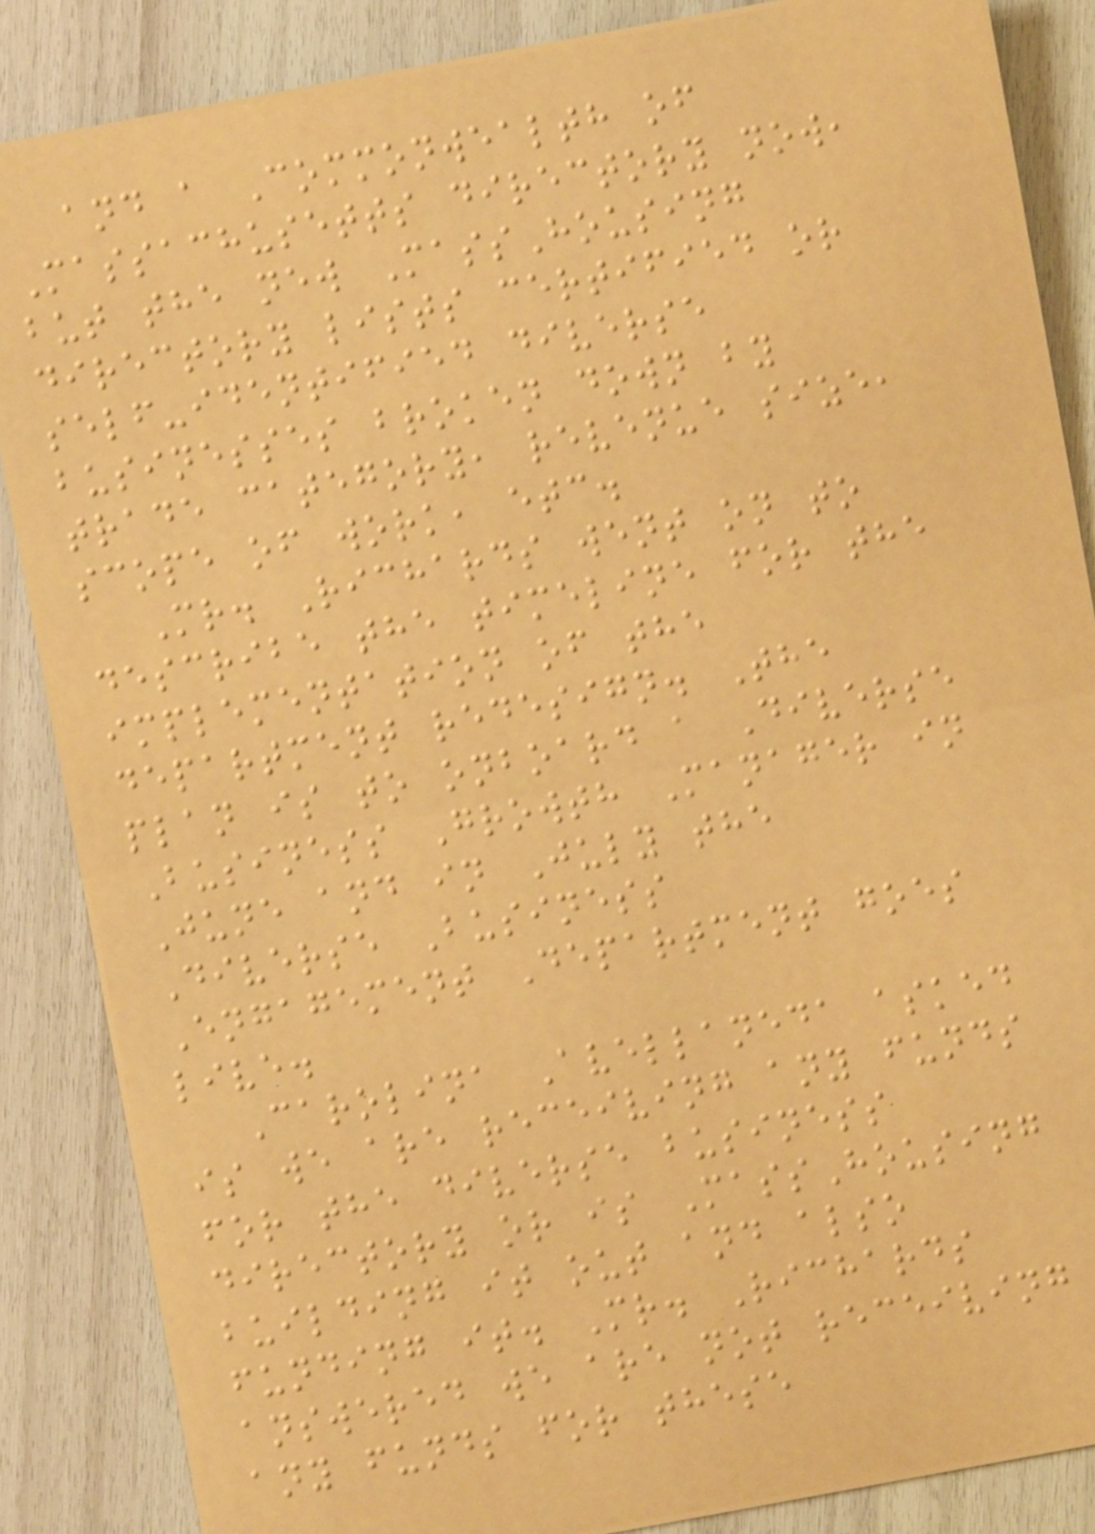and a Commonwealth of
Massachusetts directory now,
but the new MassHousing
directory lists certified or
self-identified diverse
businesses broken down by
trade category, revenue size,
scope of work, etc.
Mr. Richards went on to
describe the timeline for the
implementation of the
department redesign. The
plan is to onboard a Diverse
Business Growth Manager in
June and in July the
Diverse Business
Engagement Department goes
live.
Carolina Avellaneda asked
is we are receiving any funds
for the diverse business
directory or is MassHousing
building it out and also
funding it. Mr. Richards
answered we are not receiving
any funds for these
